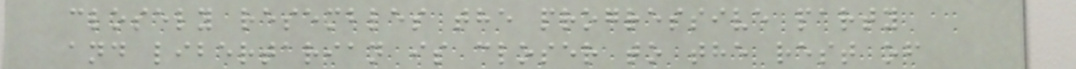closely resembles the progressive party
and libertarian is closer to the rest of
